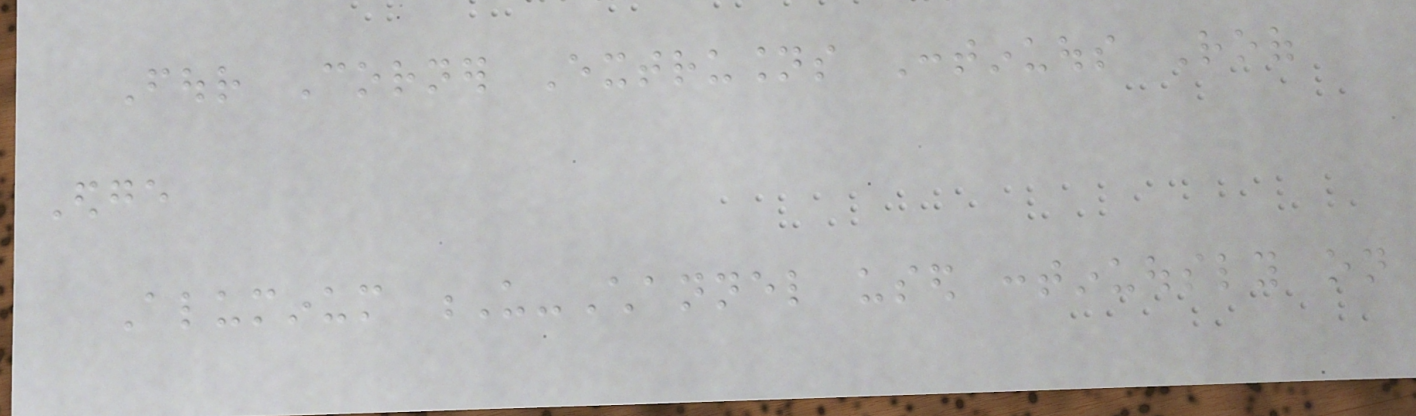Four Corner Extrusions Continuous Roof
Edge
Aluminum U-Channel used continuously on
